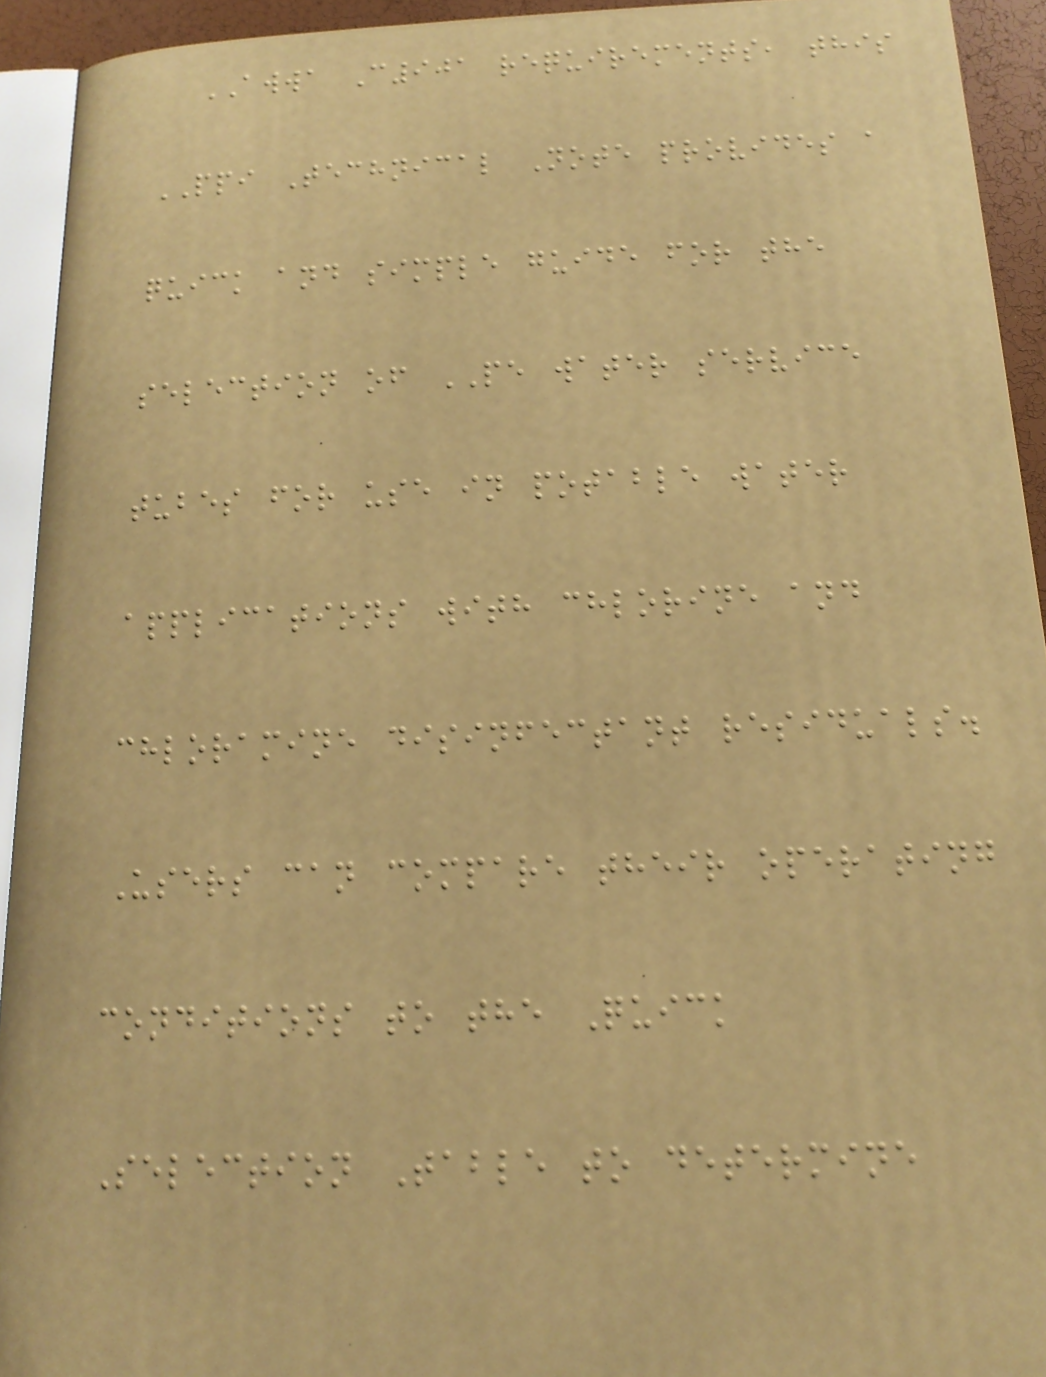AWWA C901 requirements, this
PPI Technical Note provides a
quick and simple guide for the
selection of PE water service
tubes for use in potable water
applications with chlorine and
chloramine disinfectant residuals.
Users can compare their operating
conditions to the Quick
Selection Table to determine
